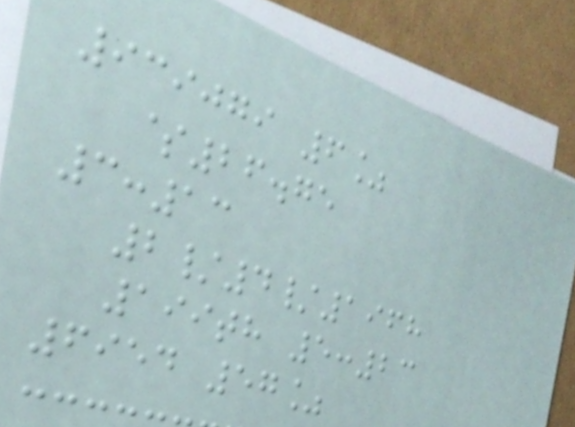939079 6%
$26.75
3:13
2/4/1968
199th 5:23
6954 57%
